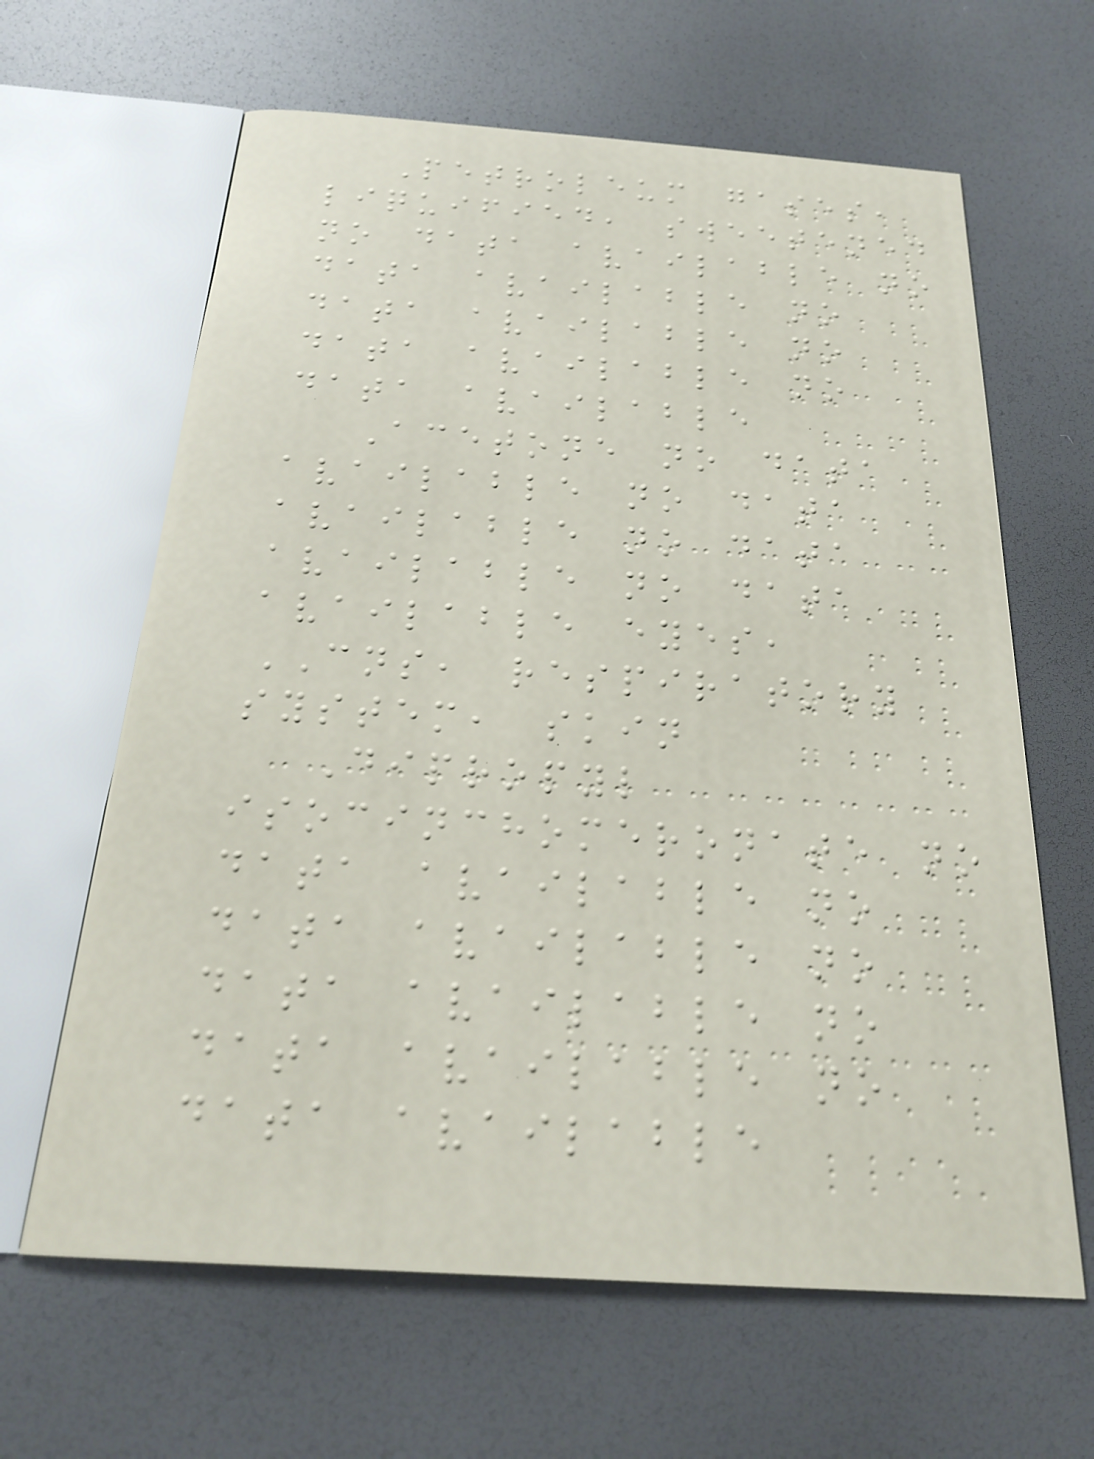Petroleum gases,
liquified, sweetened
no data available no
data available no
data available no
data available no
data available
Acetone no data
available no data
available no data
available no data
available eyes,
CNS, respiratory
system, skin
Dipropyl
isocinchomeronate no
data available no
data available no
data available no
data available no
data available
